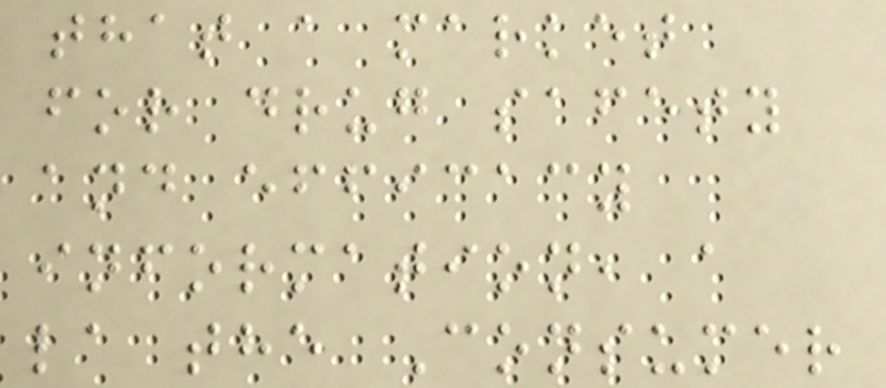that a market
for drug safety
and efficacy
information, a
la the Consumer
